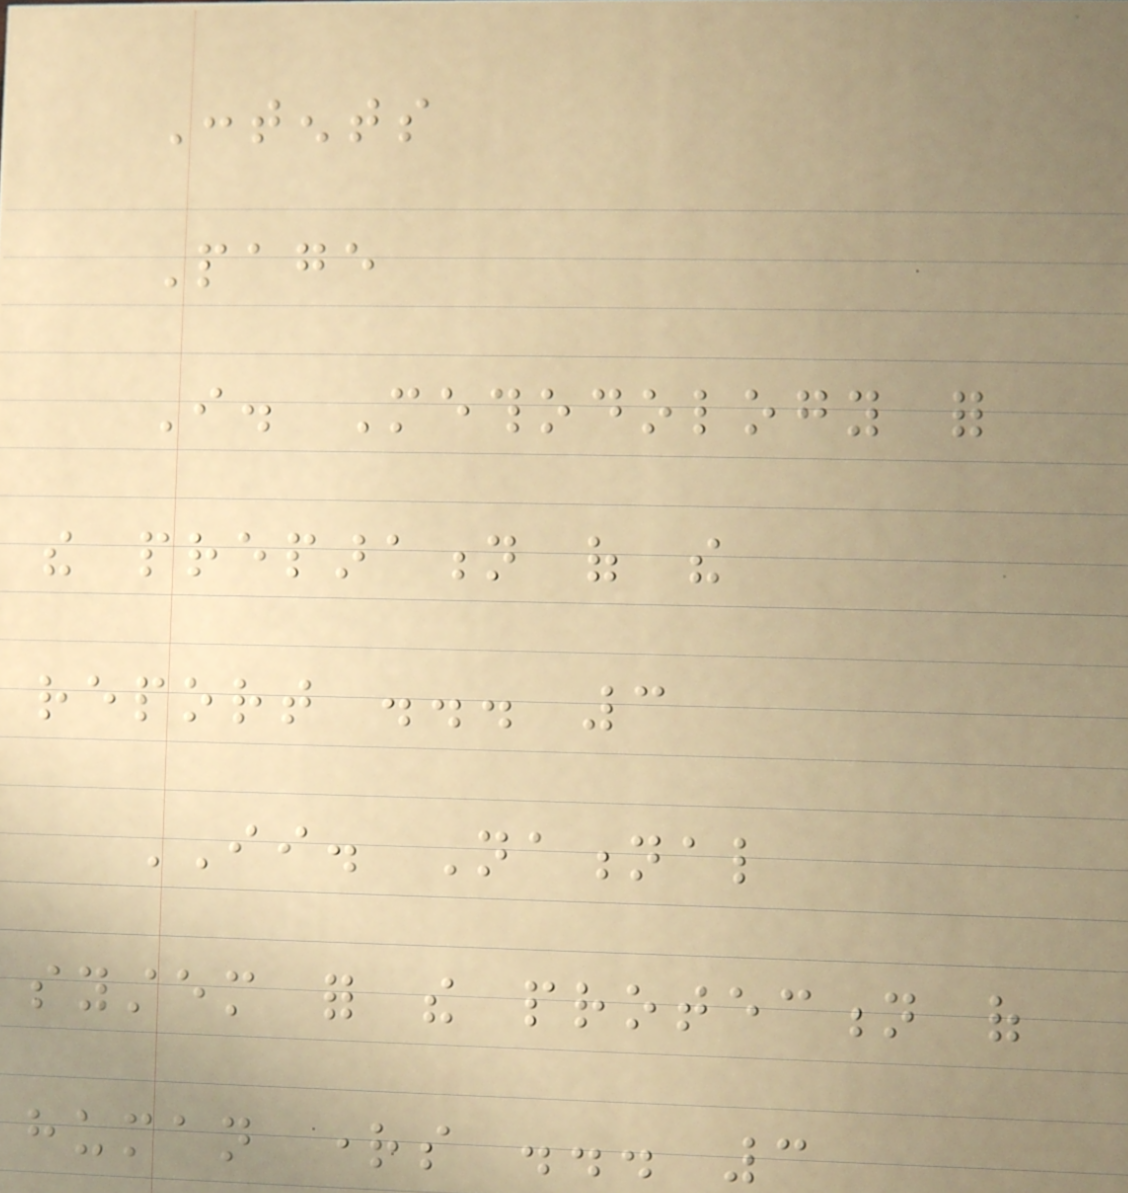Contents
Page
I. Methodology for
the preparation of the
report ... 3
II. National
system for the protection of
human rights ... 3
